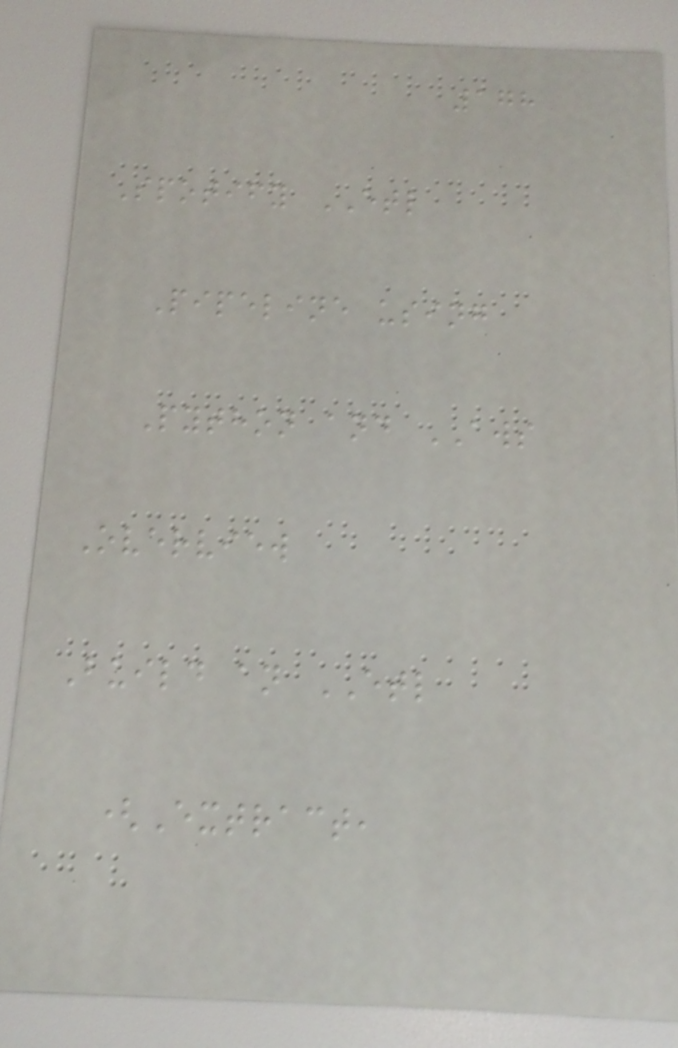178
Spotify ETL
Pipeline using
Python and AWS
Overview
Build an ETL
(Extract,
